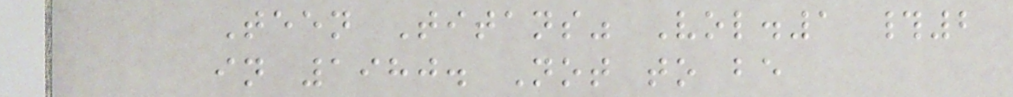Teen Titans" Vol.1 #2
in 1980. Not to be
